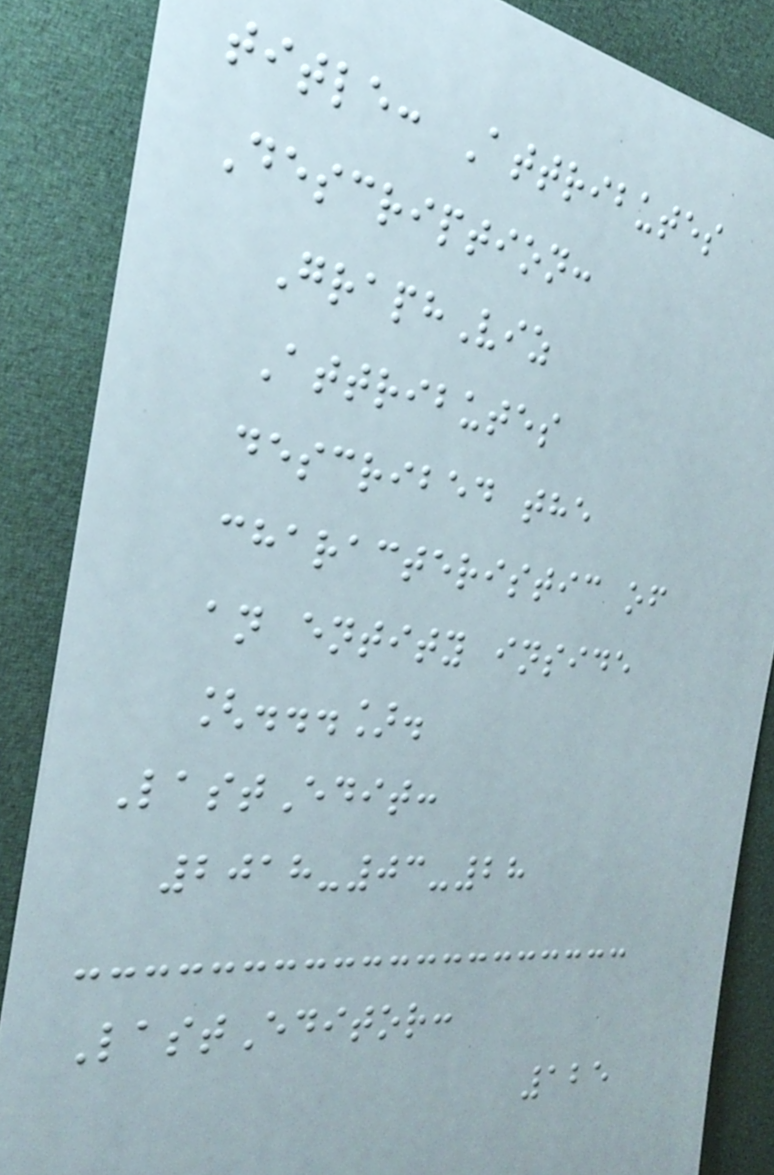title: Attributes
Description:
GraphViz
Attributes
described the
characteristic of
an entity inside
[...].
LastEdit:
2018-03-28
LastEditor:
125
